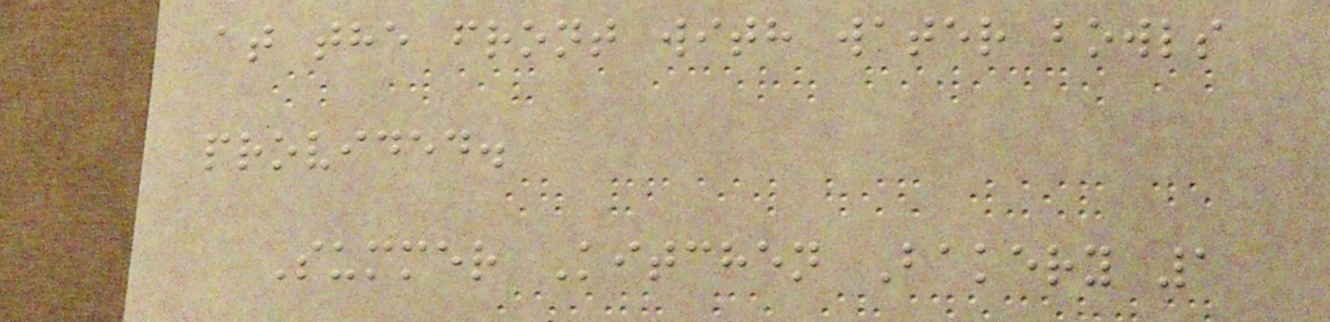at the front with water bowls
provided.
Summer Kitchen Bakery 1
